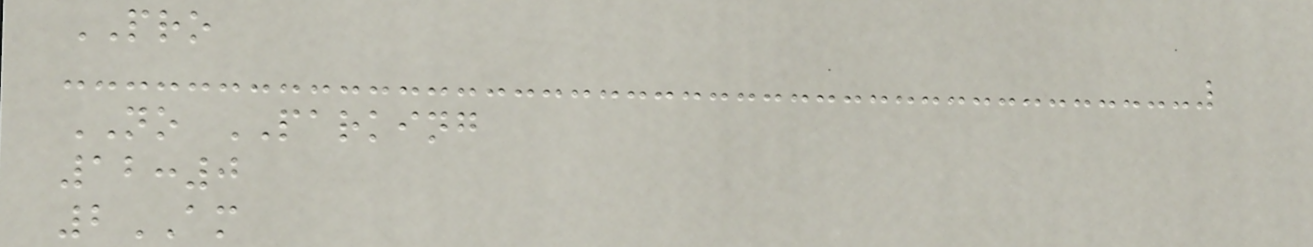PRO
NO PARKING
12:0
2AM
